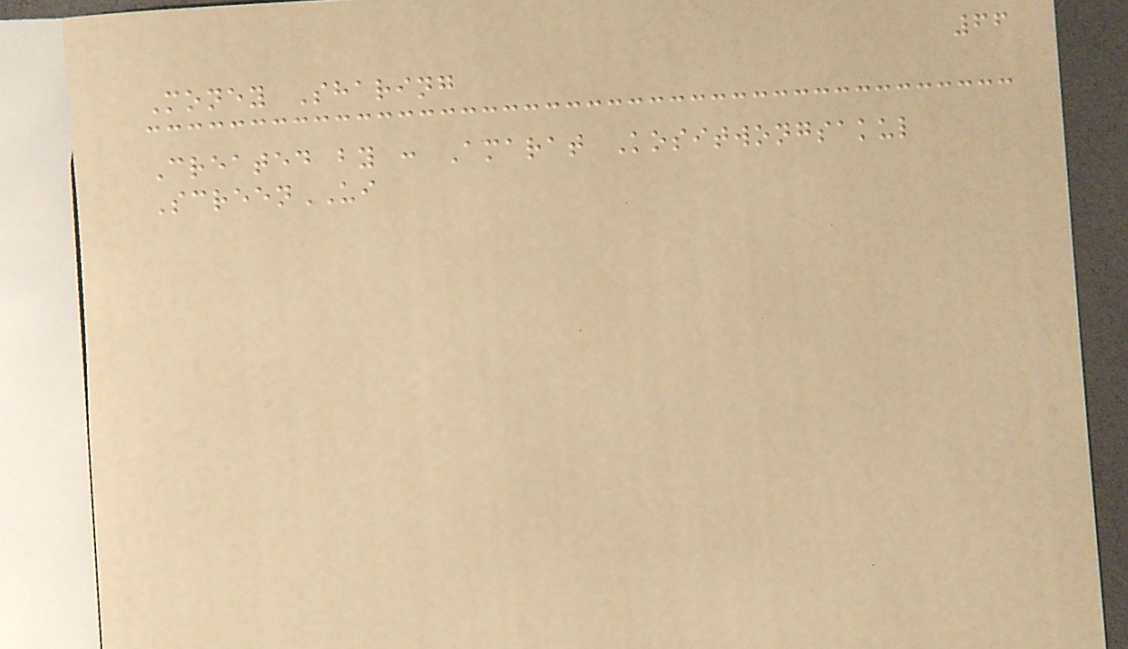66
Money Sharing
Created by : Amarat Kositwongsakul
ScreenUI
